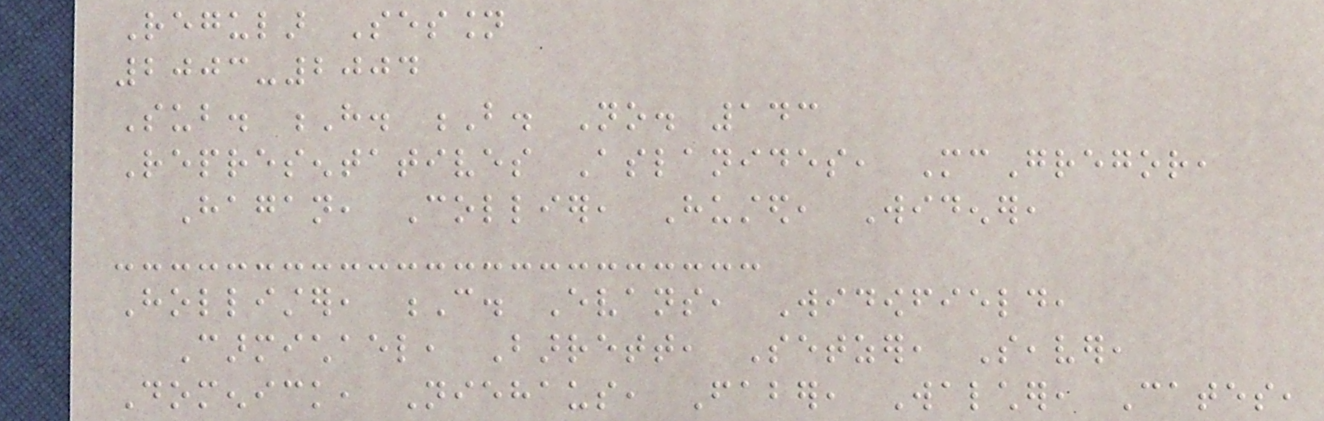Regular Session
2003-2004
Sub. H. B. No. 143
Representatives Aslanides, McGregor,
Hagan, Collier, Husted, Widener,
Hollister, C. Evans, Widowfield,
Carmichael, Barrett, Setzer, Seaver,
Domenick, Niehaus, Faber, Walcher, Cates,
